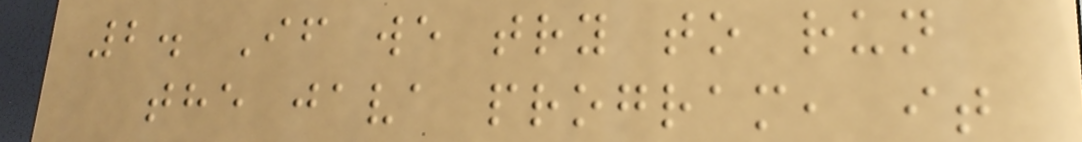2. If we try to run
the java program, it
